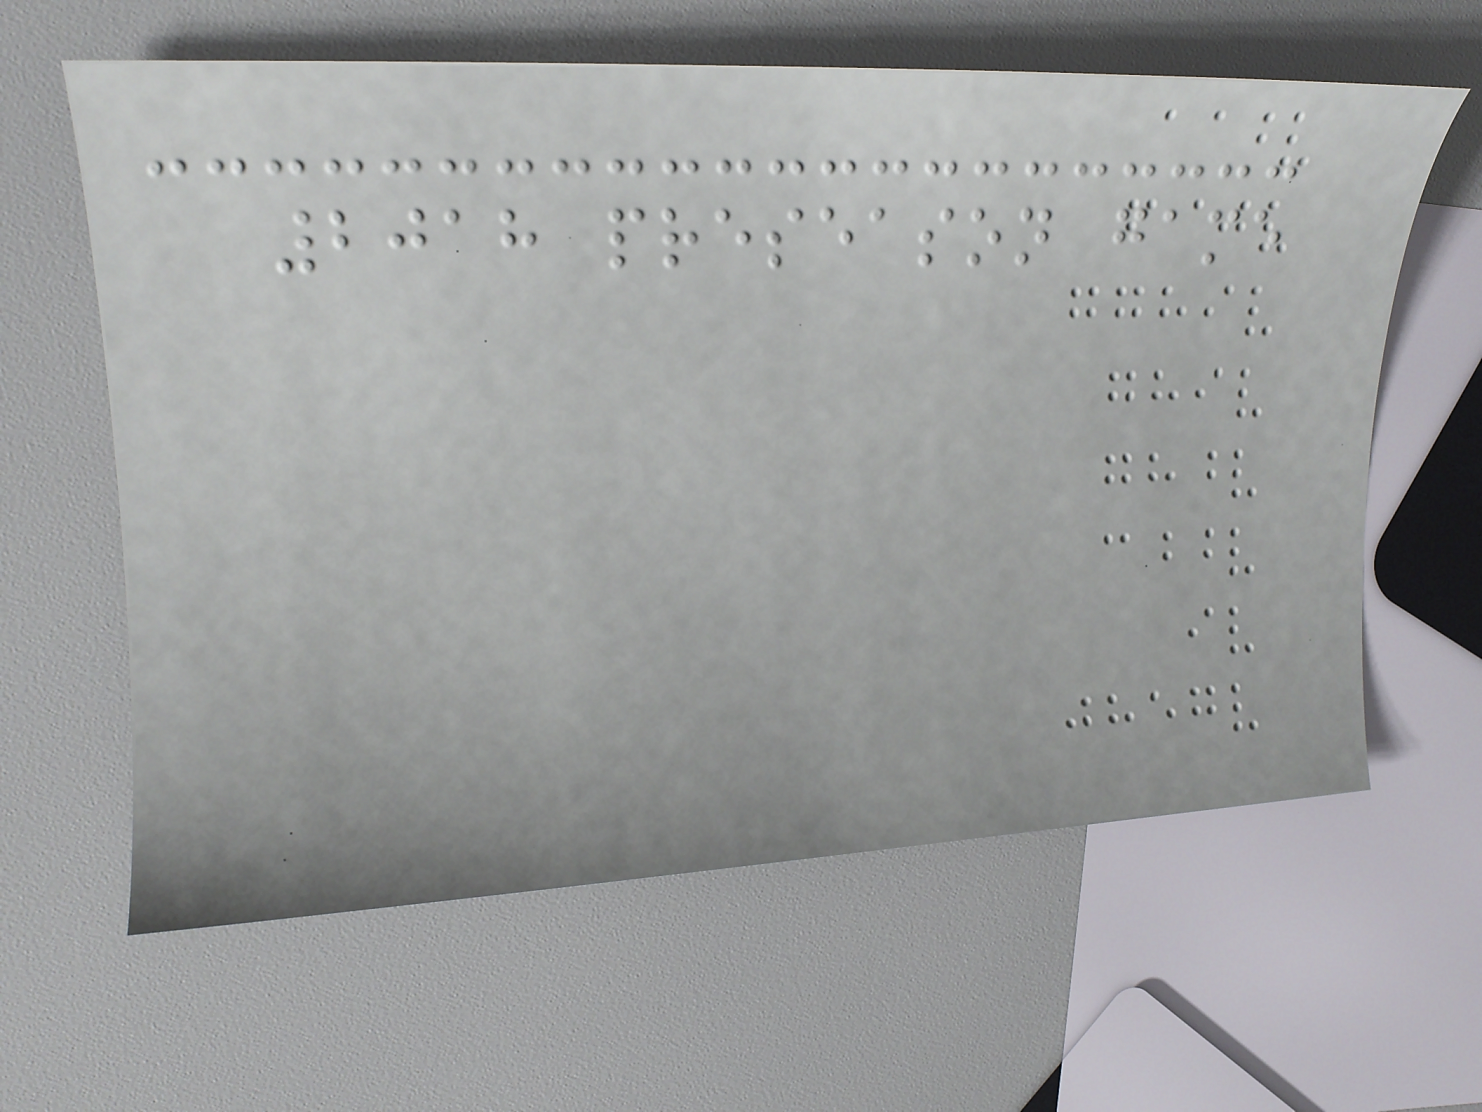2018 preseason game
